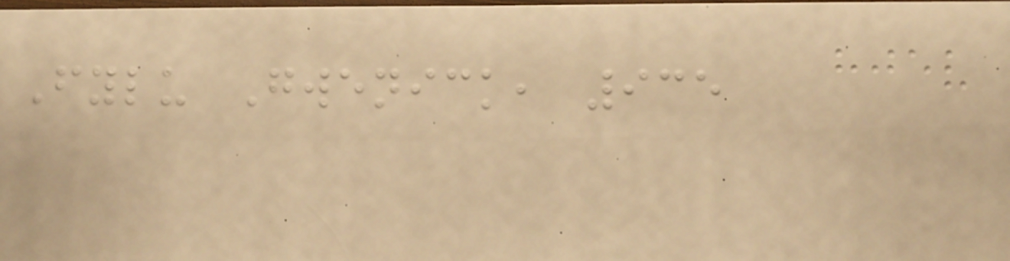Fylu Gwenick, 935
